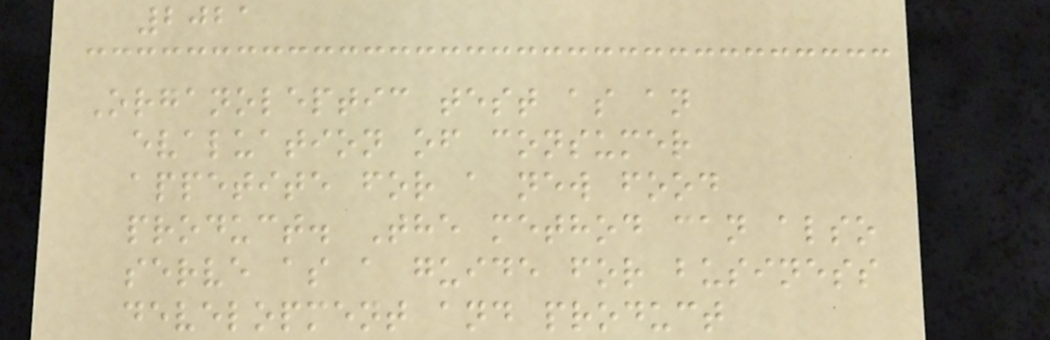2021
Organoleptic test as an
evaluation of consumer
appetite for a new food
product. The method can also
serve as a guide for business
development and product
